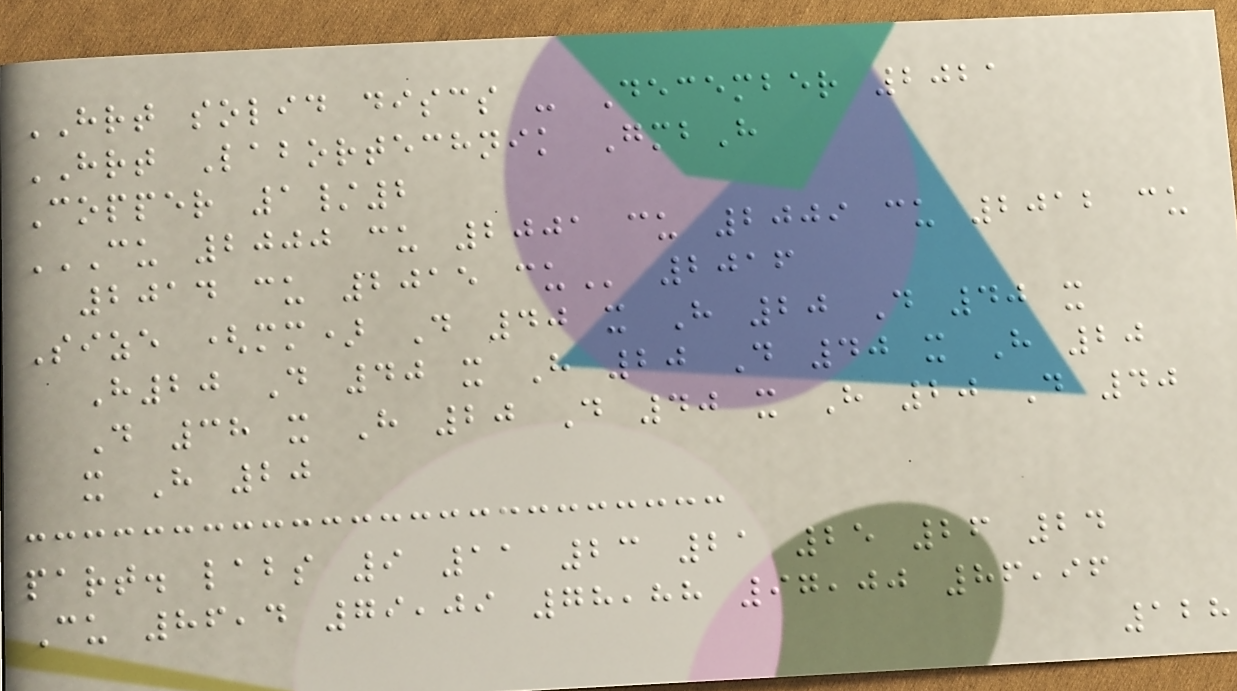HRT solid discs - December 2021
HRT Labortechnik GmbH
Copper 1/2
CU 2000 CU 2001 CU 2009 CU 2012 CU
2014 CU 2015 CU 2016
Size (mm) D 40 x H 20 D 40 x
H20 D 40 x H 20 D 40 x H 20
D 38 x H 20 D 40 x H 20 D 40
x H 20
part. labs 9 11 23 21 25 26 24
Cu 86,4 79,09 78,88 97,00 86,96
128
